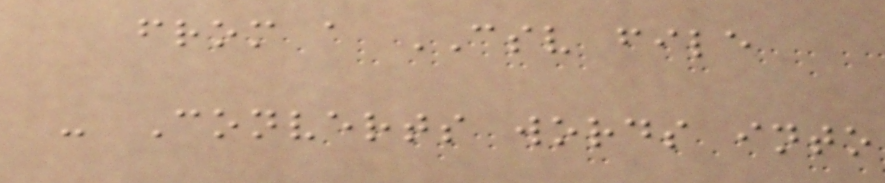from a CSV file
- Converts words into
